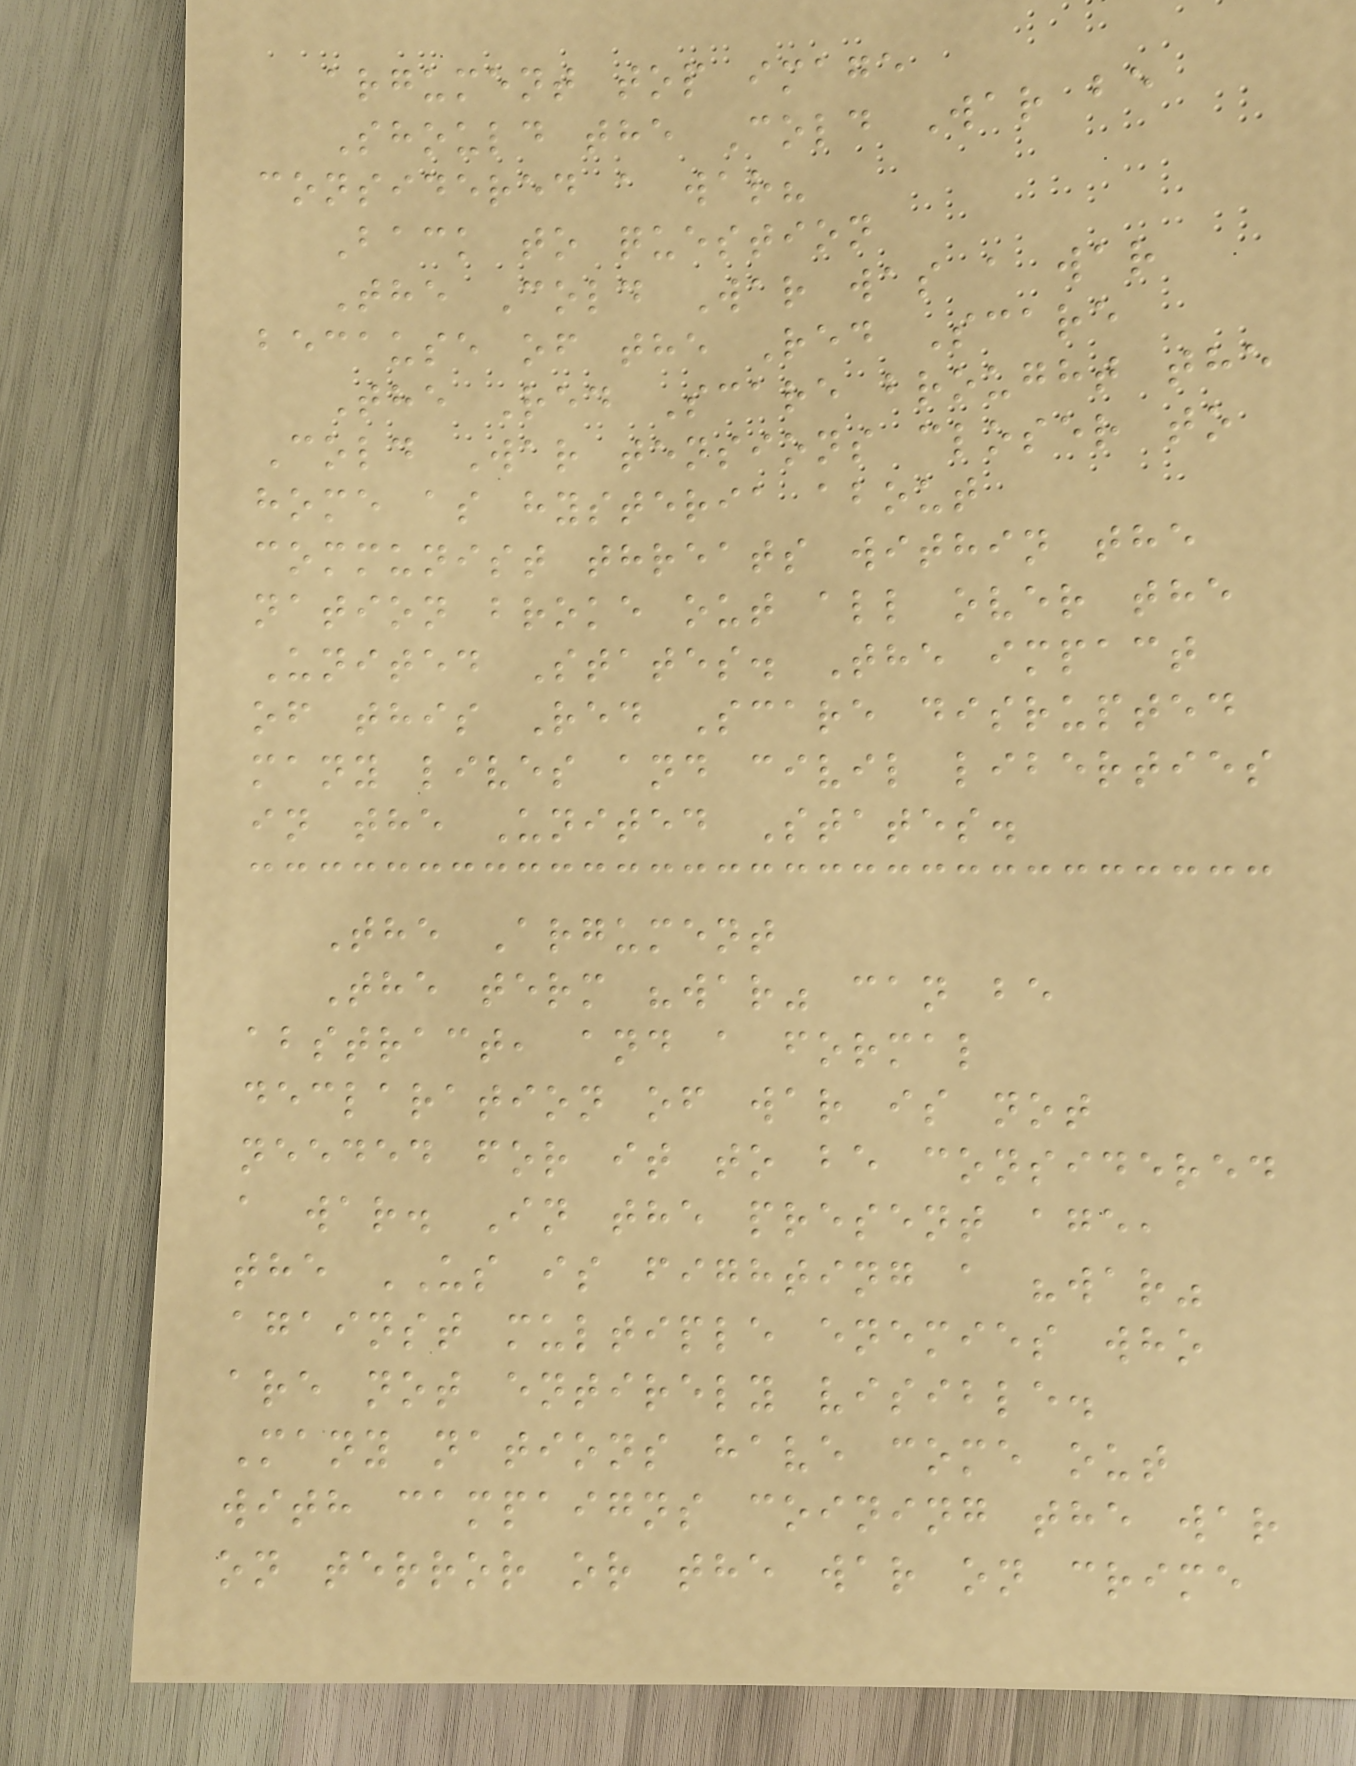argument top image
Should the Cold War be
considered a war?
Back to question
The Cold War was a war
because of the Red Scare
The Red Scare brought the
Cold War tensions closer to
home as hysteria about
communist threats within the
nation broke out all over the
United States. The impact
of this Red Scare disrupted
many lives and civil liberties
in the United States.
The Argument
The term "war" can be
abstract, and a formal
declaration of war is not
needed for it to be considered
a war. In the present age,
the US is fighting a "war"
against multiple enemies who
are not entirely visible.
Many nations have come out
with campaigns coining the war
on terror or the war on crime
